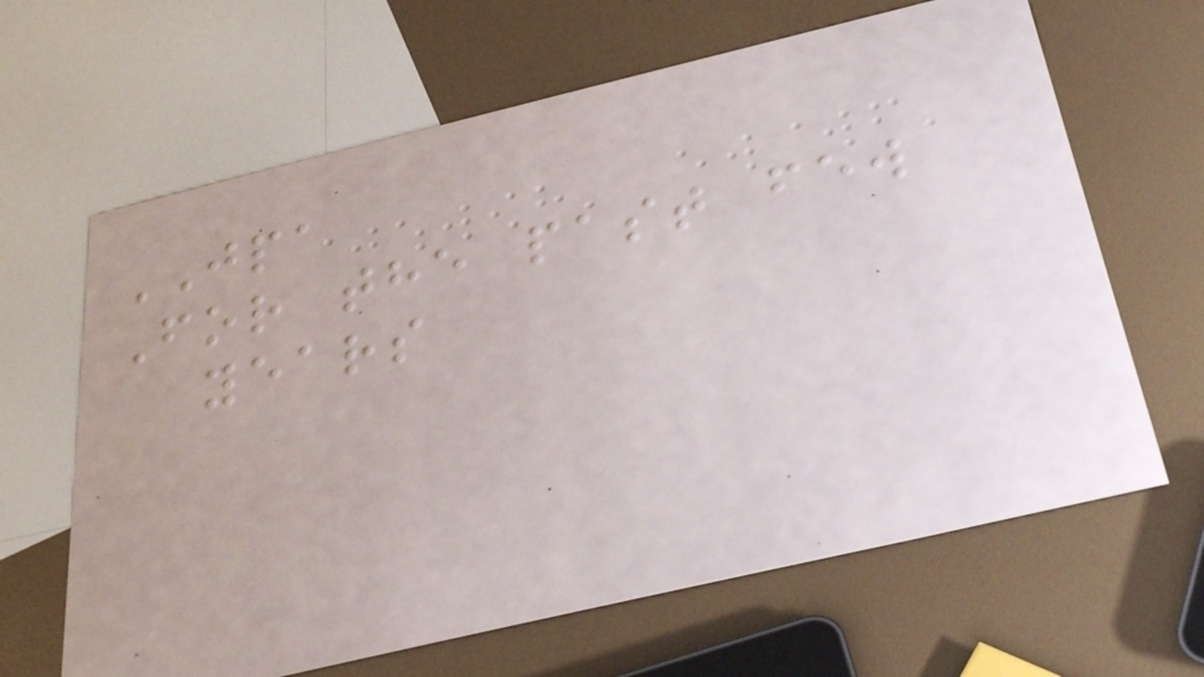JPA
For the past few
years
